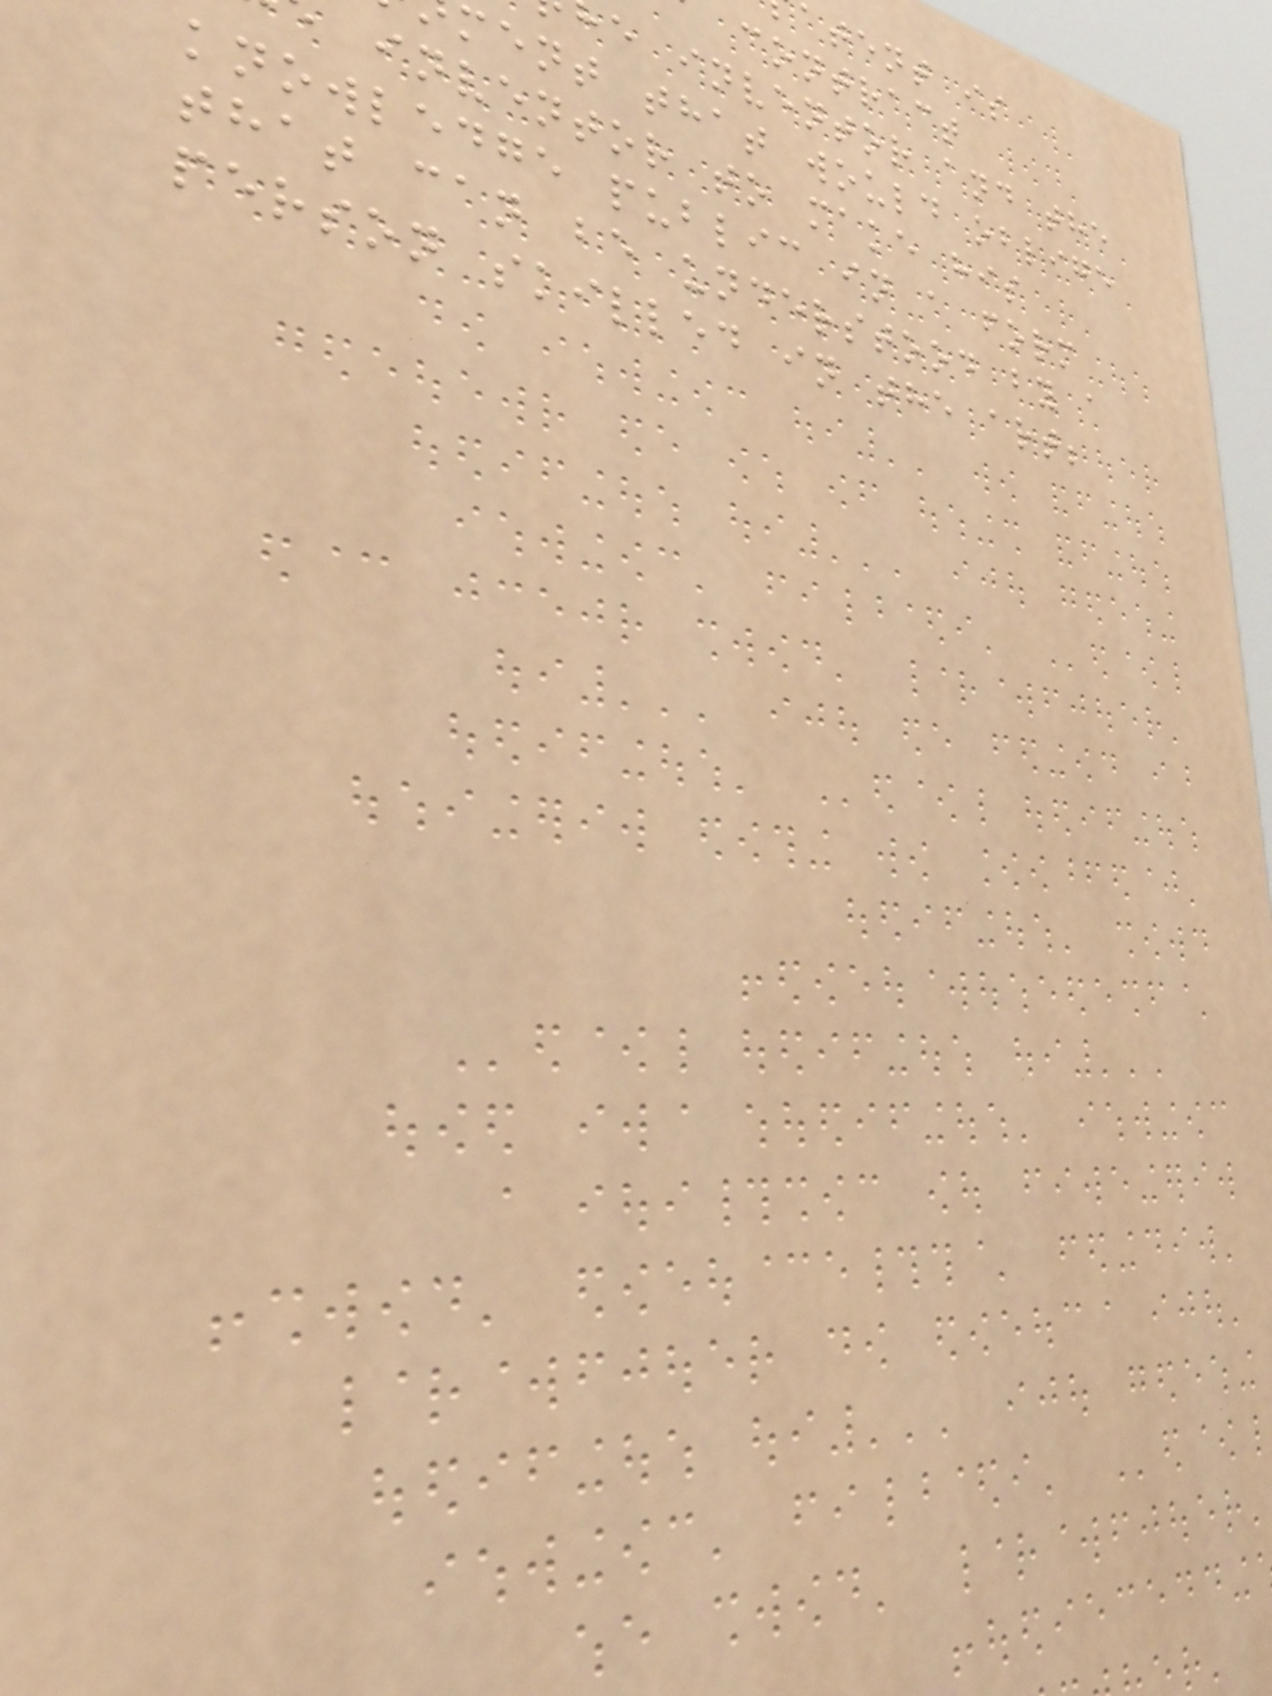atent is
contract
e inventor and the
ment that would oblige
inventor to make his
knowledge public in a form
that can be understood by a
person skilled in the art;
